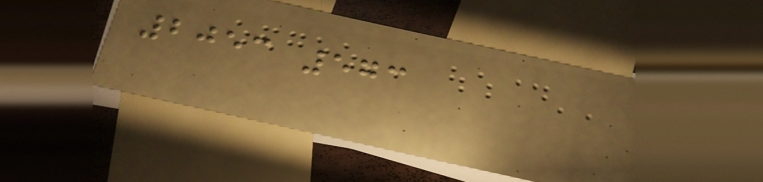2053 573
